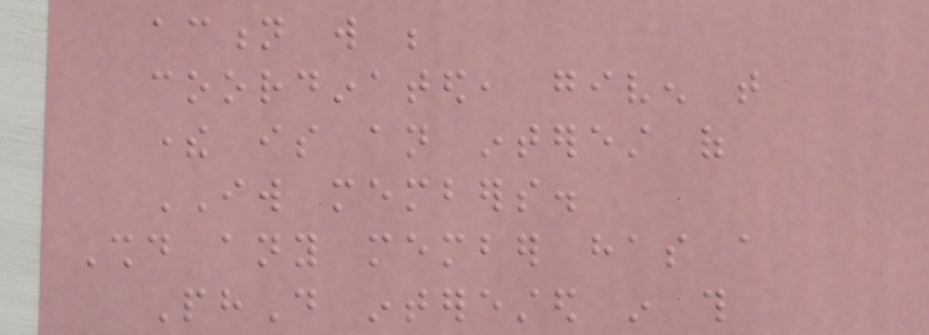action will be
coordinated, given that
there is an interest of
IW members.
Should any member has a
PhD interested in this
